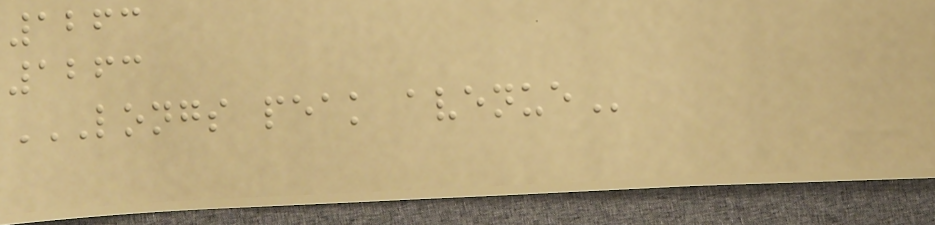1263
1263
LONGS PEAK AVENUE
